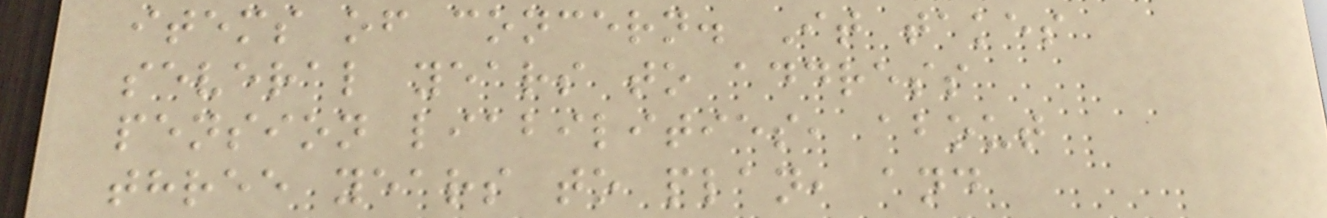items of concern. It takes
several years to address
pension liabilities, about
three years to plan, and
